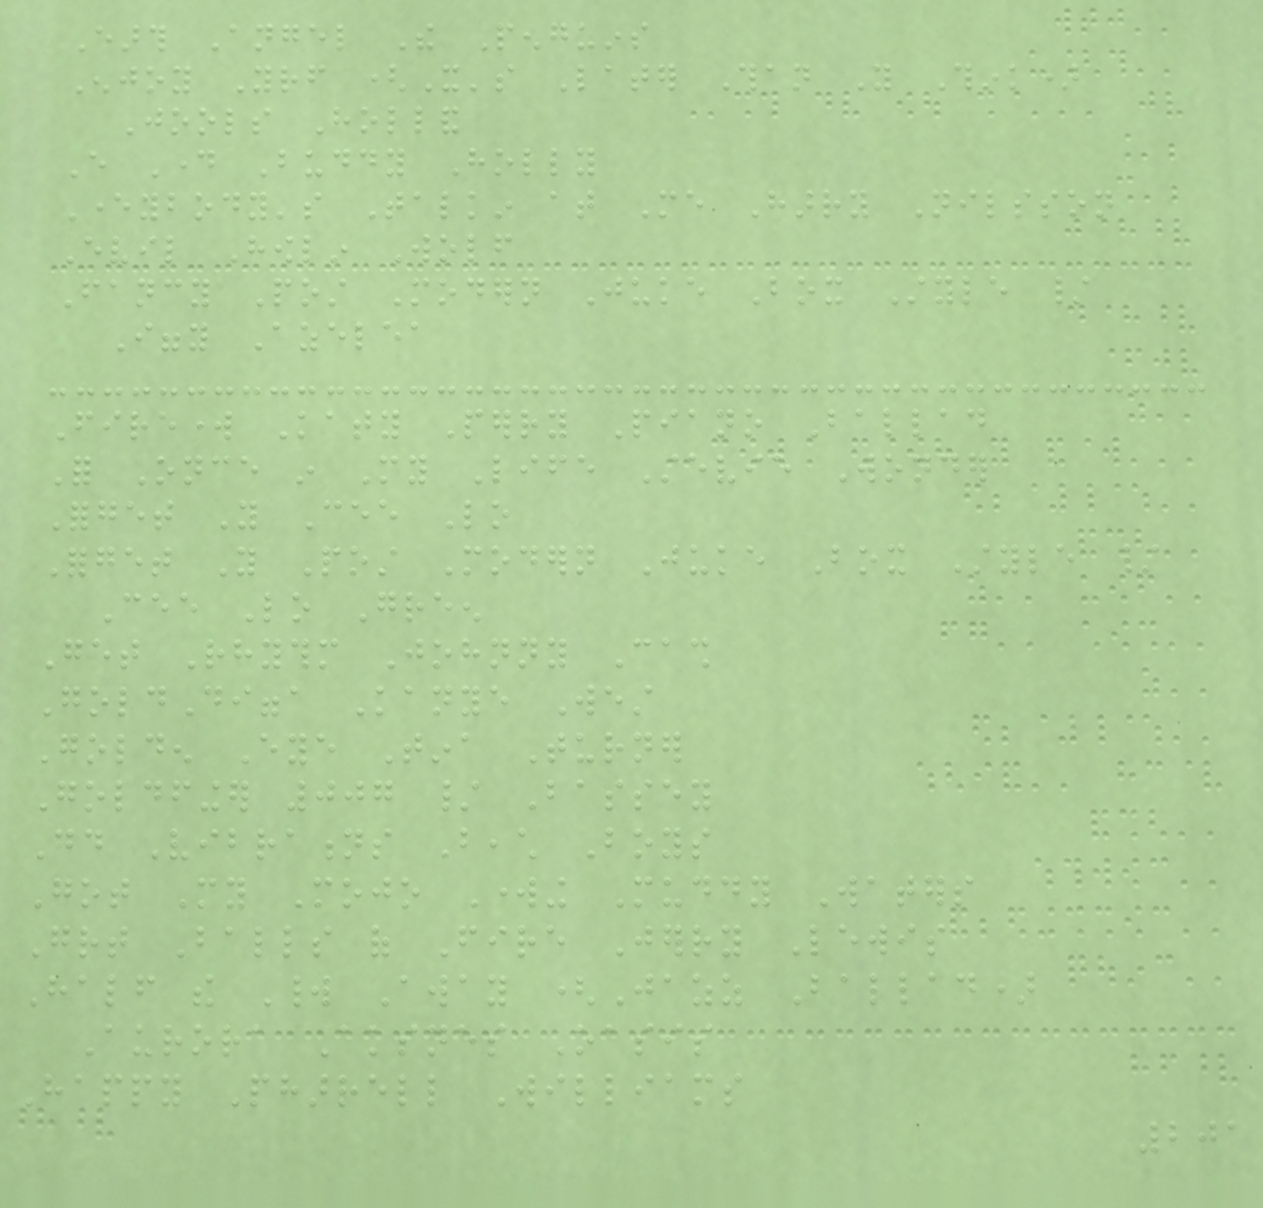Earth Angel The Penguins
Enjoy Yourself (It's Later Than You Think)
Jools Holland
Every Day Buddy Holly
Everybody's Talkin at Me Harry Nilsson
Evil Howlin Wolf
Fancy Post Modern Juke Box Style /
Iggy Azelea
Firework Katy Perry Piano Ballad
For Once in My Life Stevie Wonder
Forget You Cee Lo
Forget You Post Modern Juke Box Style /
Cee Lo Green
Get Rhythm Johnny Cash
GoldDigga Kanye West
Golden Eye Tina Turner
Goldfinger 007 / Bassey
Good Vibrations Beach Boys
Got My Mojo Working Muddy Waters
Great Balls of Fire Jerry Lewis
Half the World Away (Jazz Ballad)
Aurora Aksnes Oasis
Happy Pharrell Williams
201
